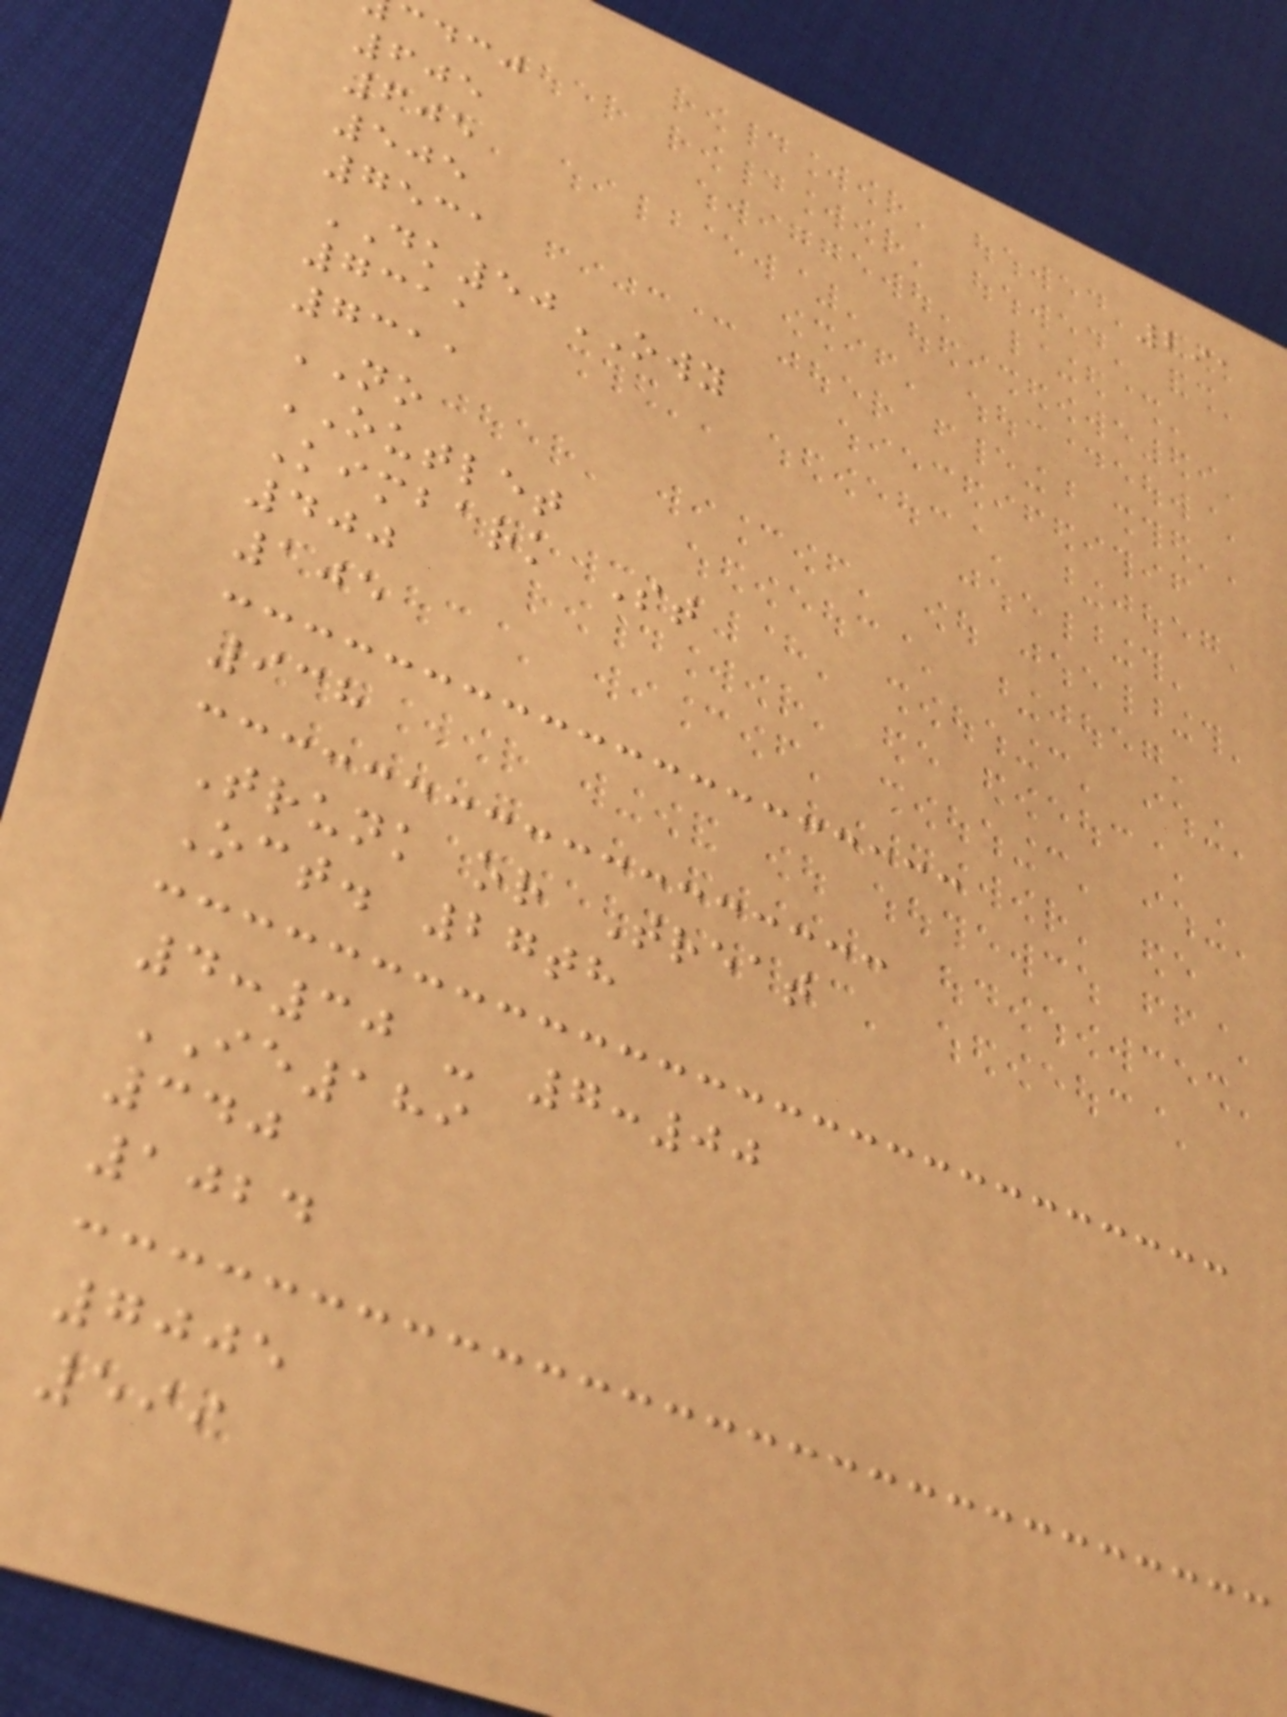291
cdcj
605
605
505
7531
DK50OWY
7311
7311
NO
OUTLET
Kimbark St
400
105
938
Trunk or Treat
Oct. 27th
4:30 - 7:00
IE189
340
1024
7005
599
